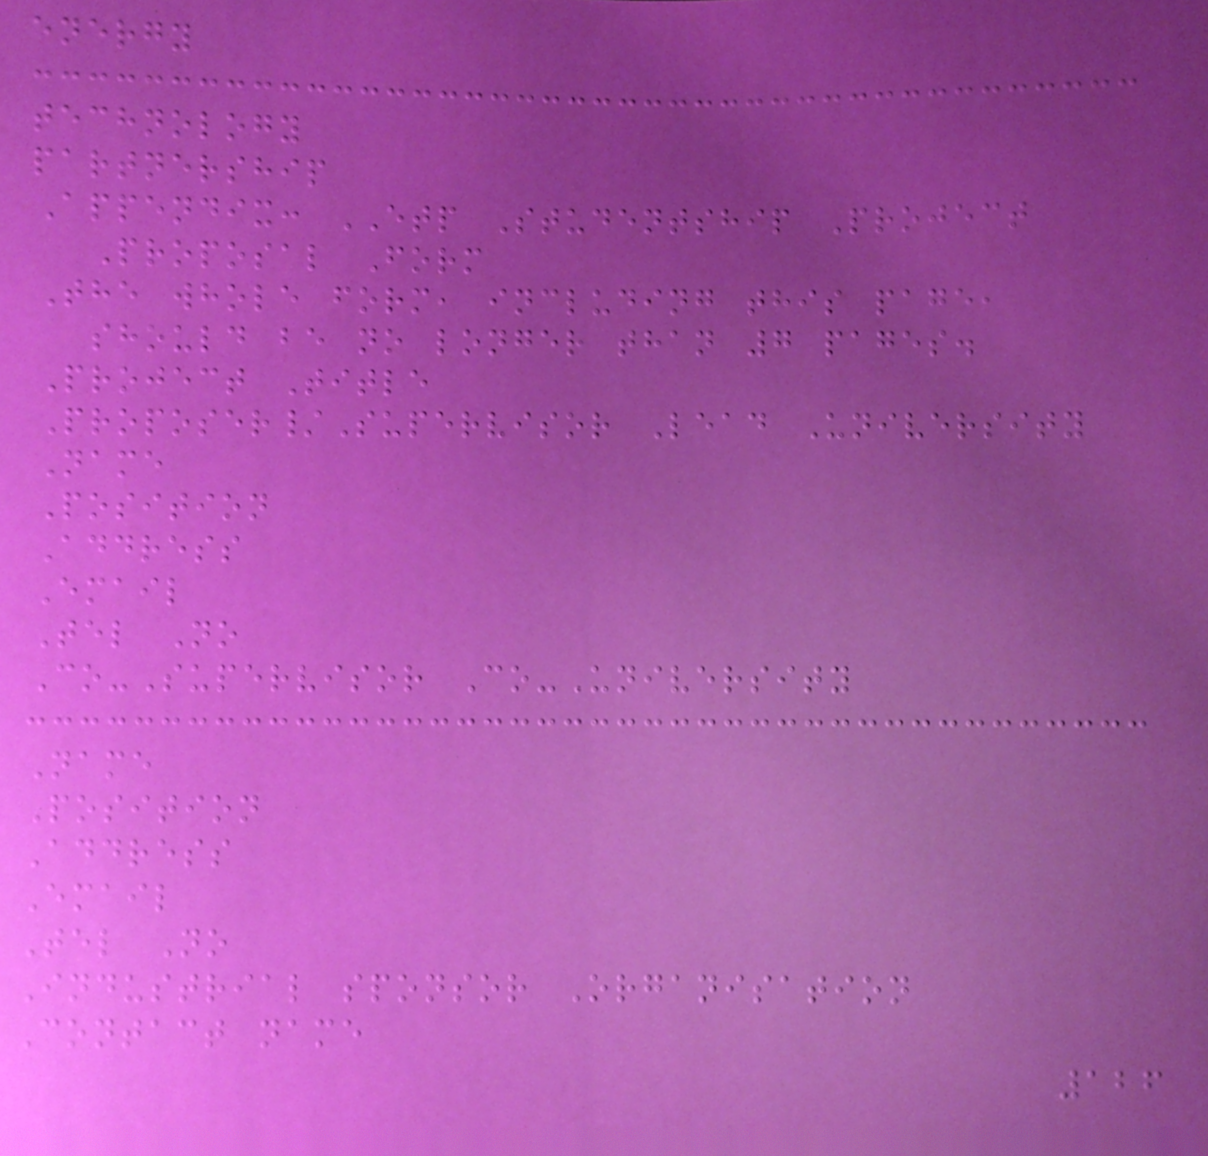energy
technology
partnership
Appendix: ETP Studentship Project
Proposal Form
The whole form, including this page,
should be no longer than 7 pages.
Project Title
Proposer/Supervisor Lead University
Name
Position
Address
Email
Tel No
Co-Supervisor Co-University
Name
Position
Address
Email
Tel No
Industrial sponsor Organisation
Contact name
126
